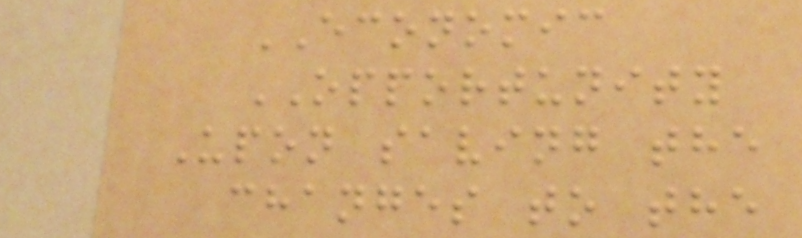ECONOMIC
OPPORTUNITY
Upon saving the
changes to the
